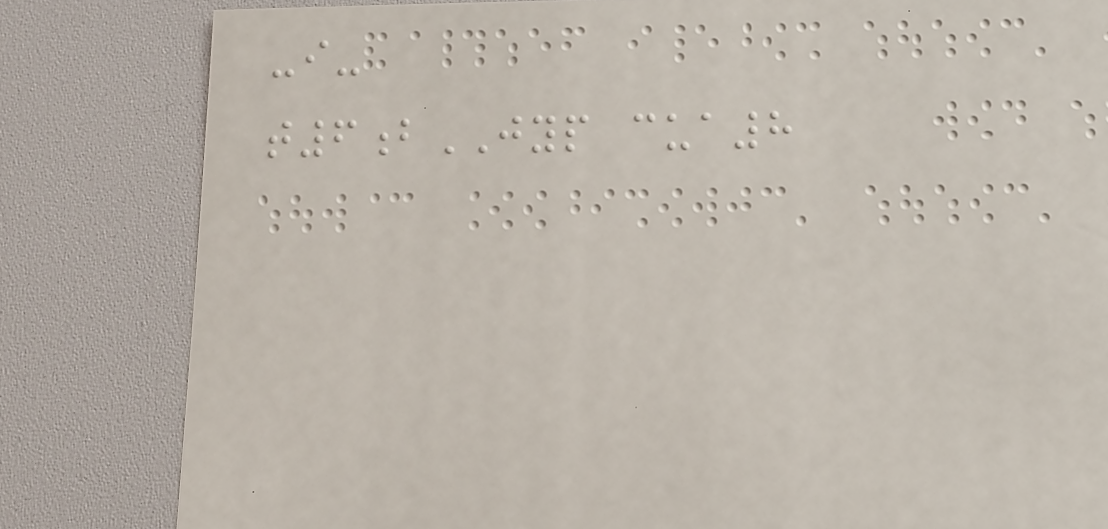-i-
t6bJYP cua8
